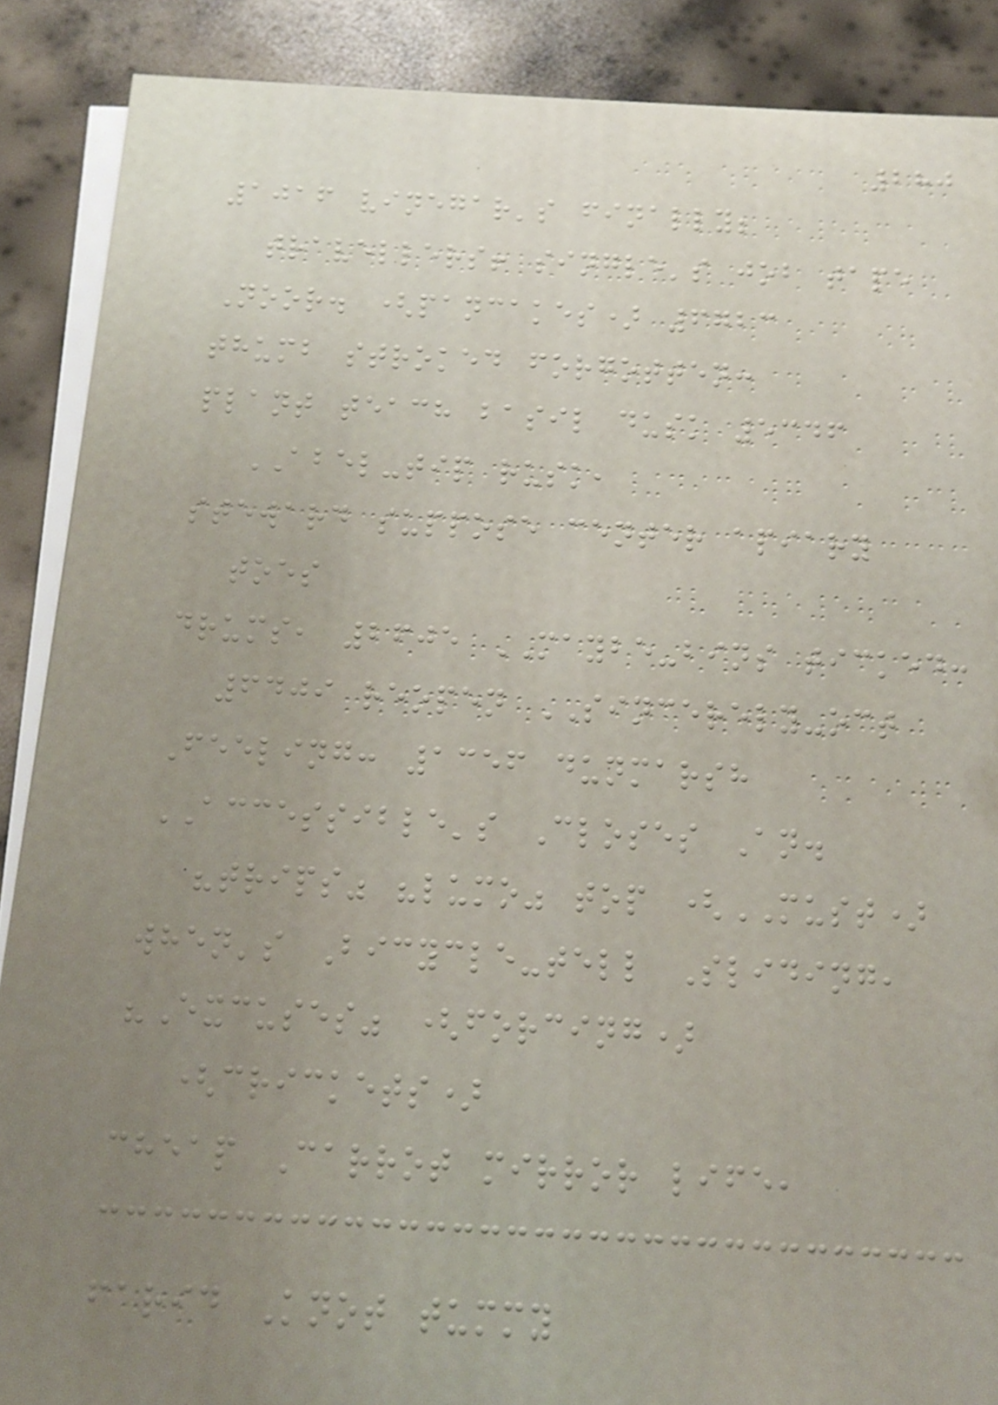280
1016 vinegar's finally;
travellers! single's job tape
Noor. (pancakes) 6723
thumb stroked forgotten:
plant teach basil dusk 5346
ABEL-tip rusk,
steward suppose center apiary
toes
drums, 2605 MAYBE-bins ticked:
6409 reopen SINCERELY-oct
Feeling: 1356 dunmarsh
ACCESSIBLE's Closes An.
"trips" "lumo" top (MUST)
when's Bicycle-tell Sliding,
"Excuses" (forcing)
(crickets)
cheap Carrot mirror life,
farid Knot tummy
